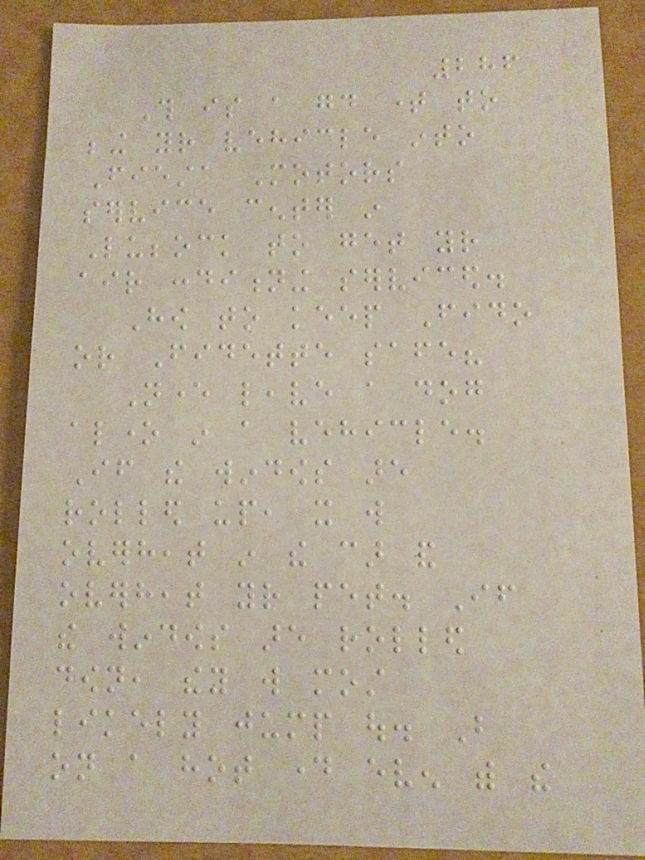286
This is a good time to
being your vehicle into
Fiesta Motors
service center in
Lubbock to get your
air conditioning serviced.
How to keep Fido
or Fidette safe?
Never leave a dog
alone in a vehicle.
If the windows are
rolled up, it will
overheat in the car and
overheat your pet. If
the windows are rolled
down, they will most
likely jump out. But
on a hot day even with the
